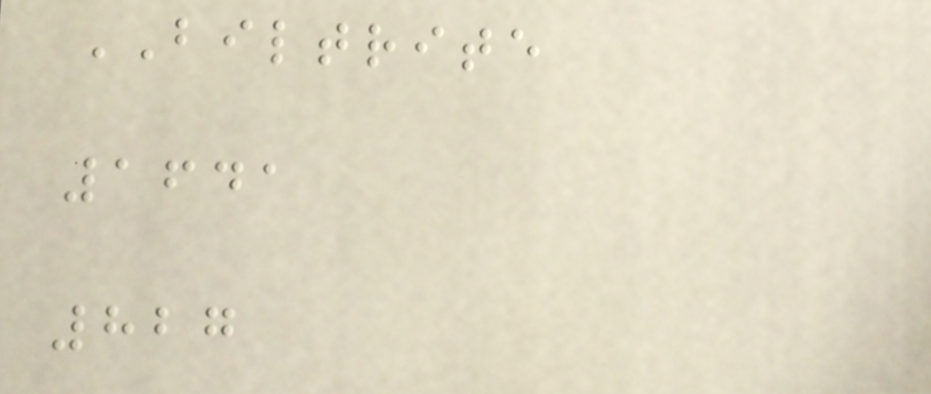BILTRITE
1641
827
